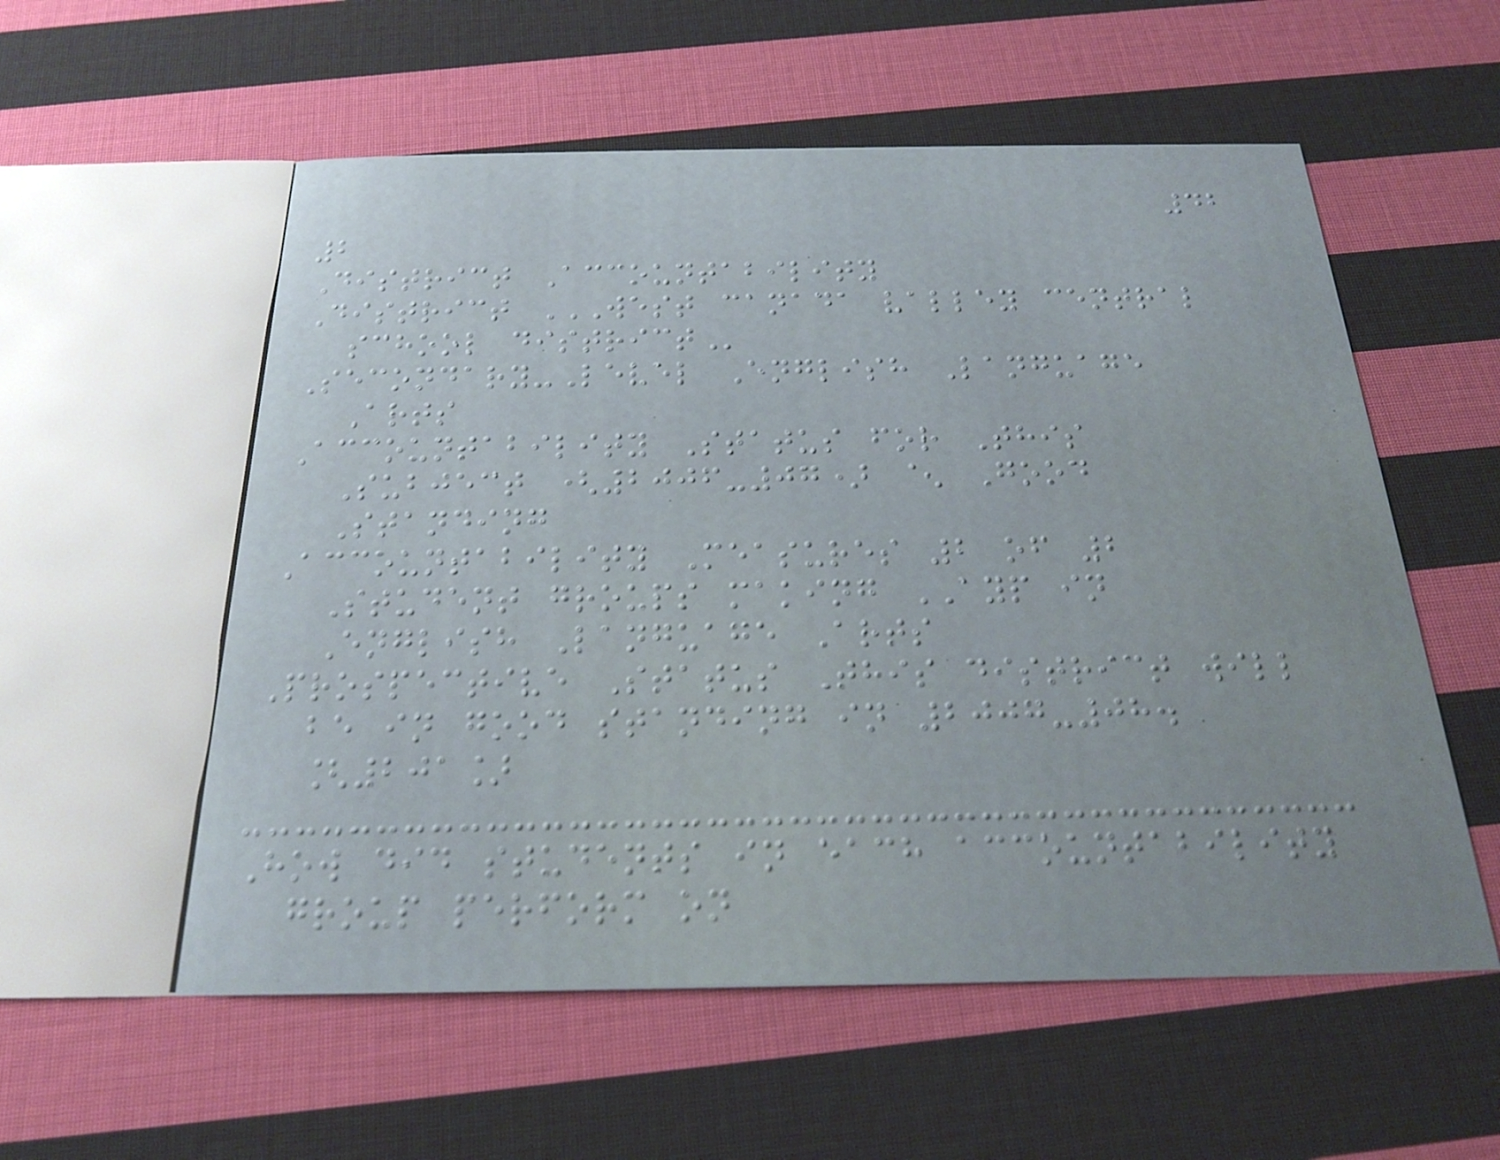42
2
District Accountability
District WEST CANADA VALLEY CENTRAL
SCHOOL DISTRICT
Secondary-Level English Language
Arts
Accountability Status for This
Subject (2006-07) ^ Good
Standing
Accountability Measures 2 of 2
Student groups making AYP in
English Language Arts
Prospective Status This district will
be in good standing in 2007-08.
[201]
How did students in each accountability
group perform on
